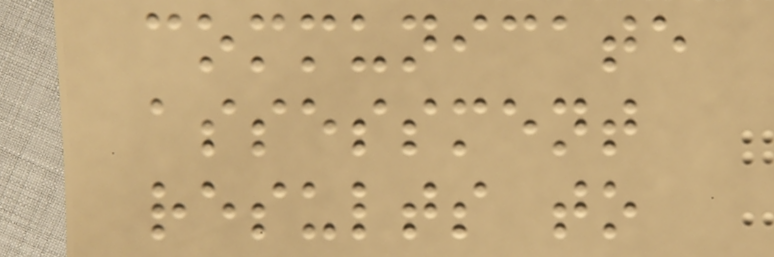communicate
assessment
results to
